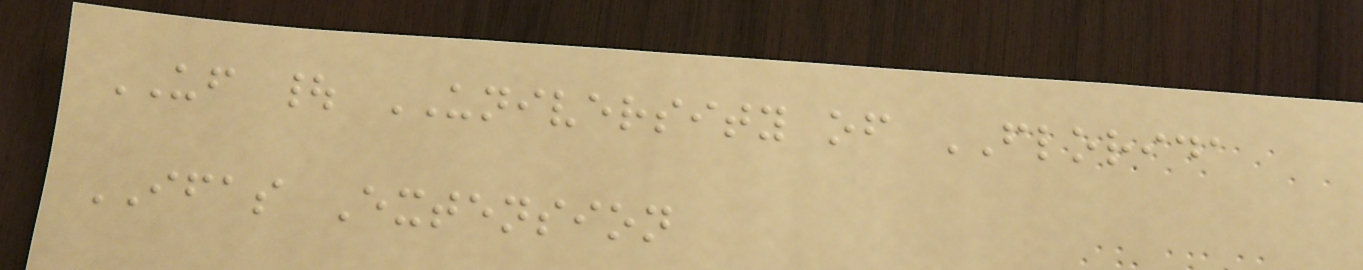UF | UNIVERSITY of FLORIDA
IFAS Extension
